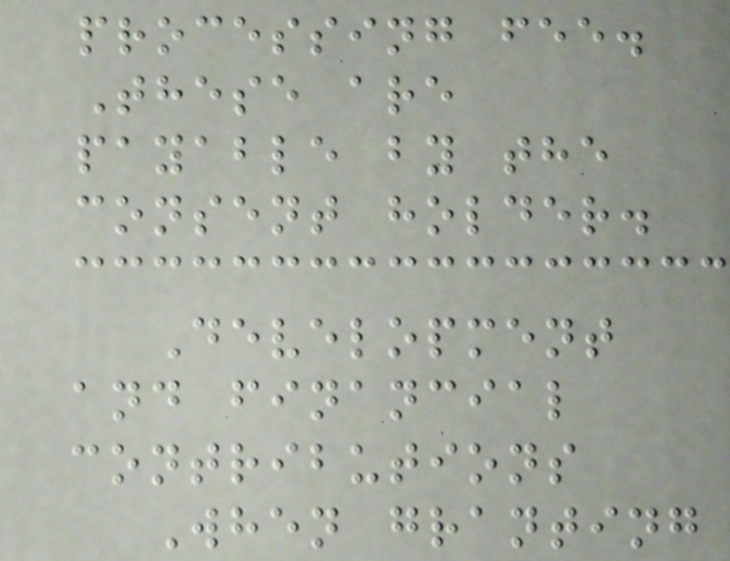processing fee.
These are
payable by the
consent holder.
Development
and financial
contributions
When granting
